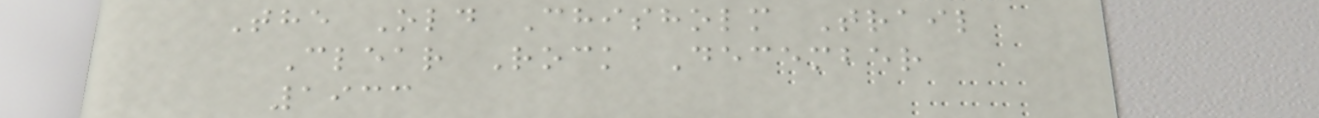The Old Chisholm Trail
Clear Rock December
1933
